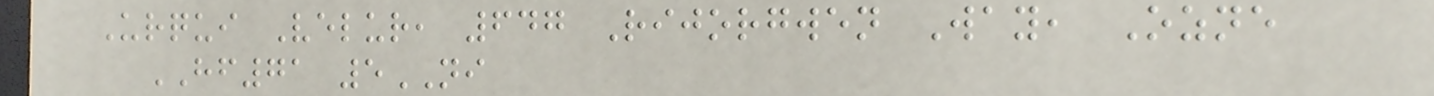Urqui Velur, 647 Rijorgwen Way, Ozne
HF71 5NI
